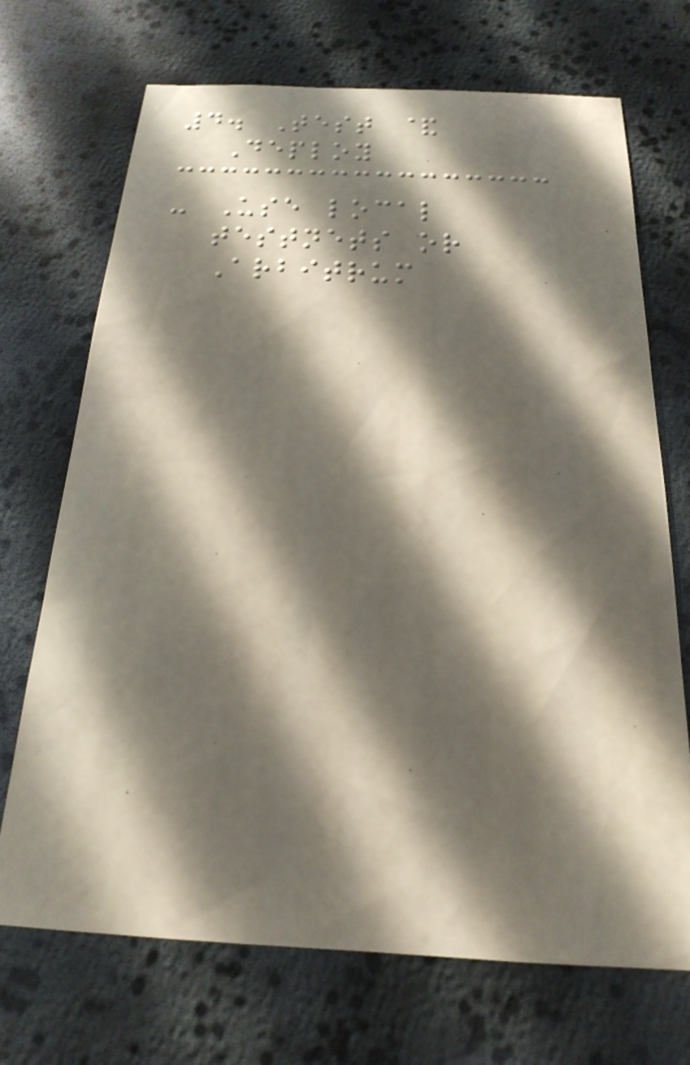4. Test &
Deploy
- Use local
testnets or
Arbitrum
